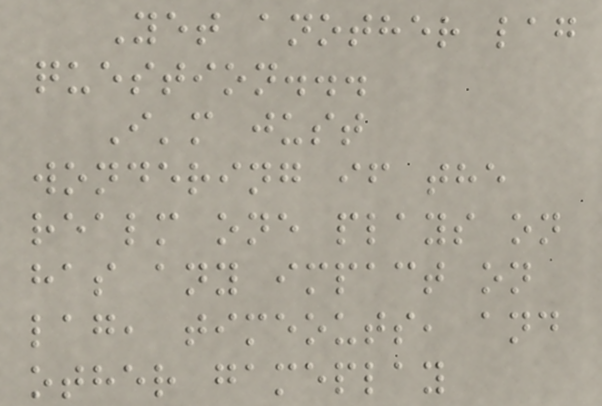Yet another lag
question...
I'm just
wondering if the
realm one plays on
has any impact on
lag, timeouts, and
other gameplay
